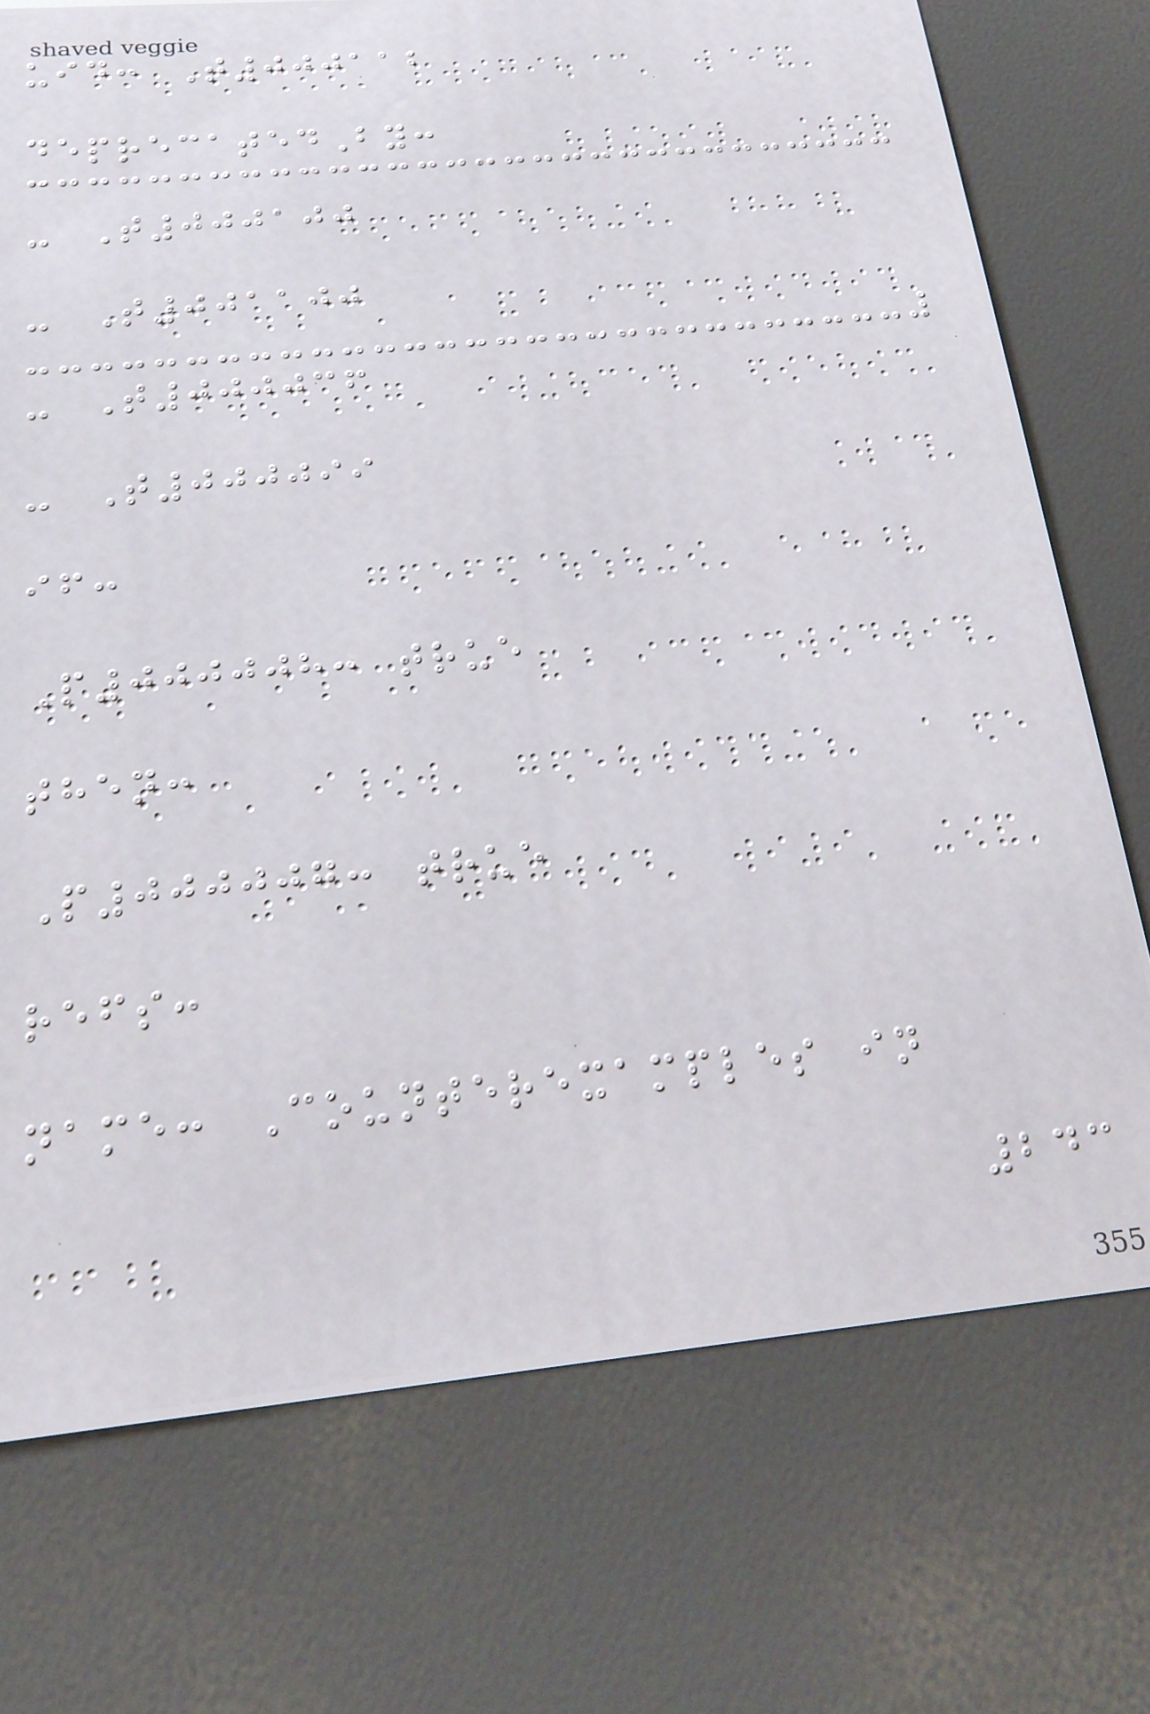uid: T000112
deprecatedBy:
- T000100
- T001100
- T000036
- T000099
if:
P000008: true
then:
P000007: true
refs:
name: Counterexamples in
243
